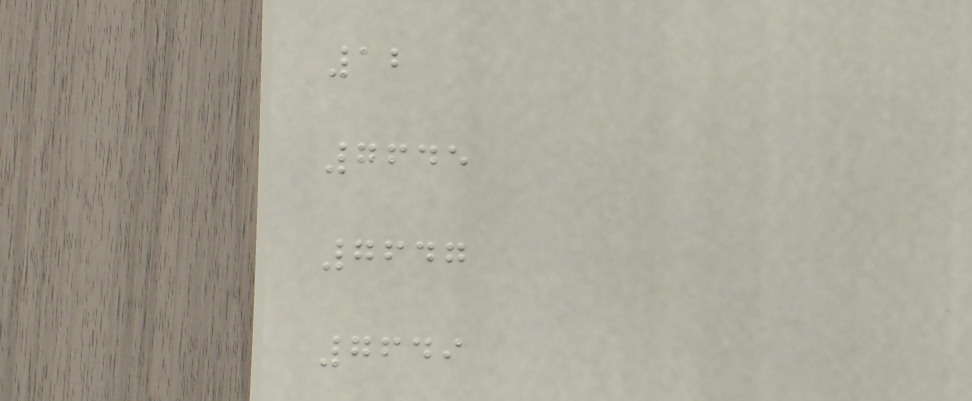12
7645
7647
7649
